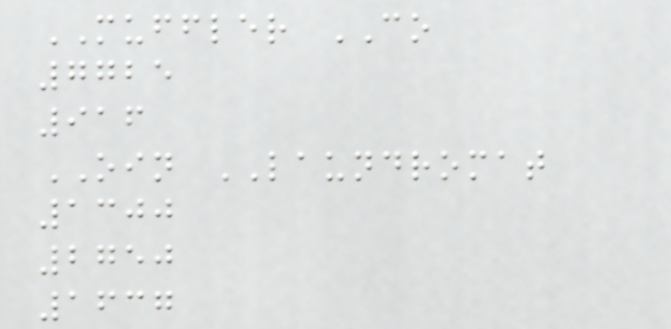MUFFLER CO
7725
916
OIN LAUNDROMAT
1300
2750
1637
